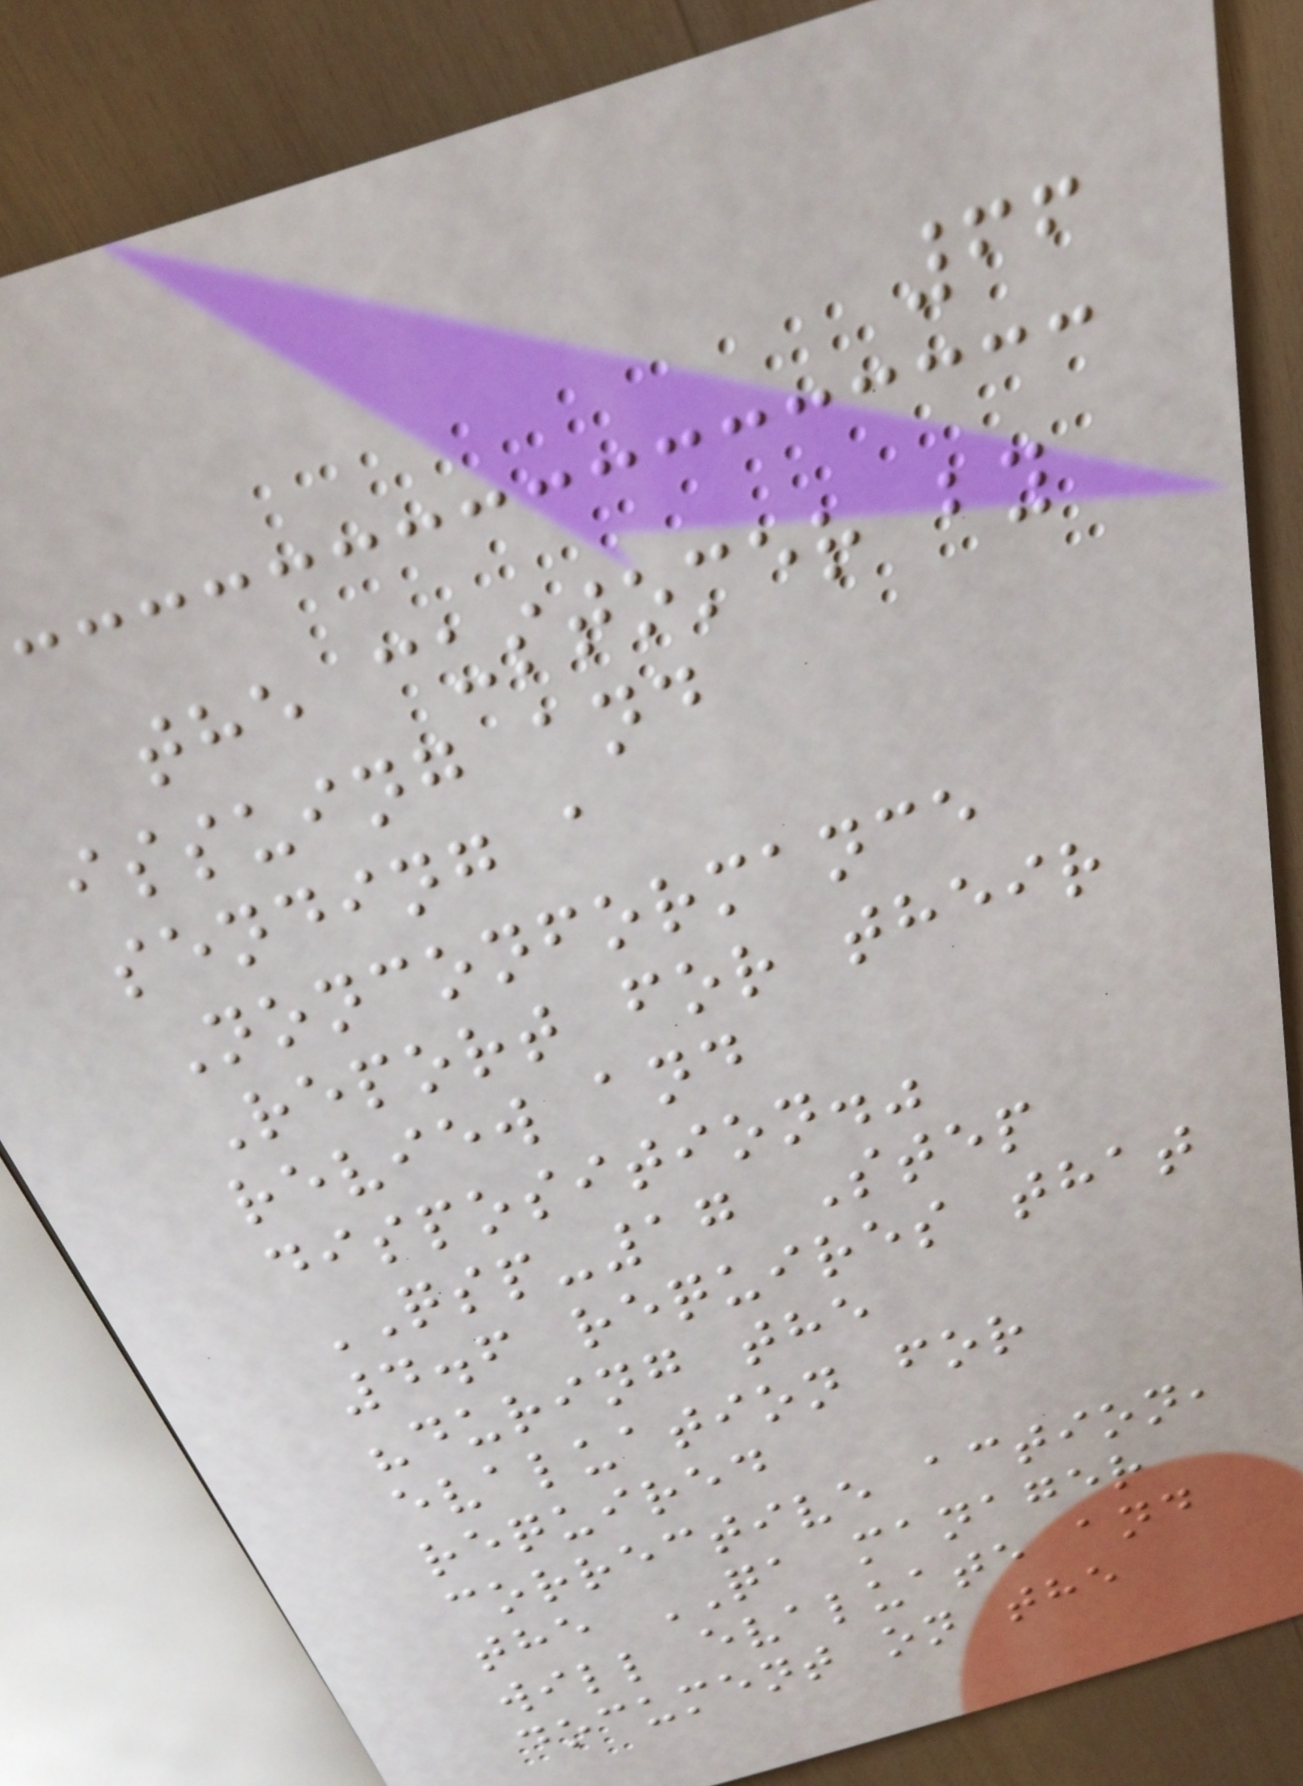66
the customer by
issuing and
sending a
Nonconformance
Report for their
review and
disposition."
QSP-17 Step
4.6 requires that
"during the
evaluation for
required
corrective action,
the QA manager
will evaluate and
document on the
